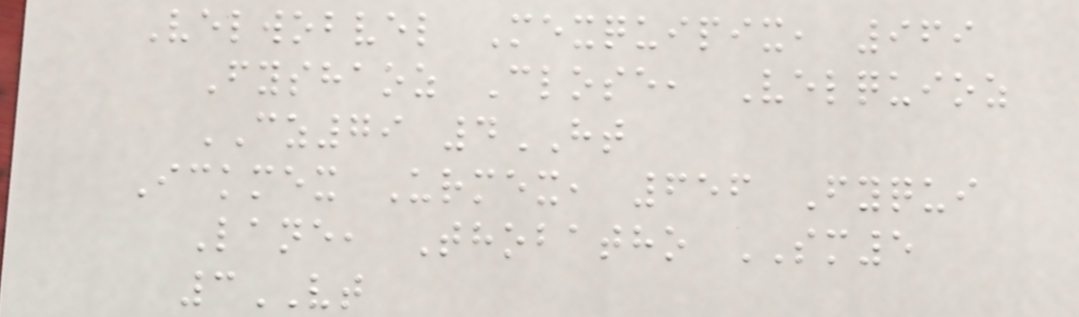Velwobvel Mexquipix, 969
Fyshaoz Close, Velquioz
CZ79 4HT
Ickmex Urmex, 656 Fyqui
Lane, Thobatho SM5
3VT
